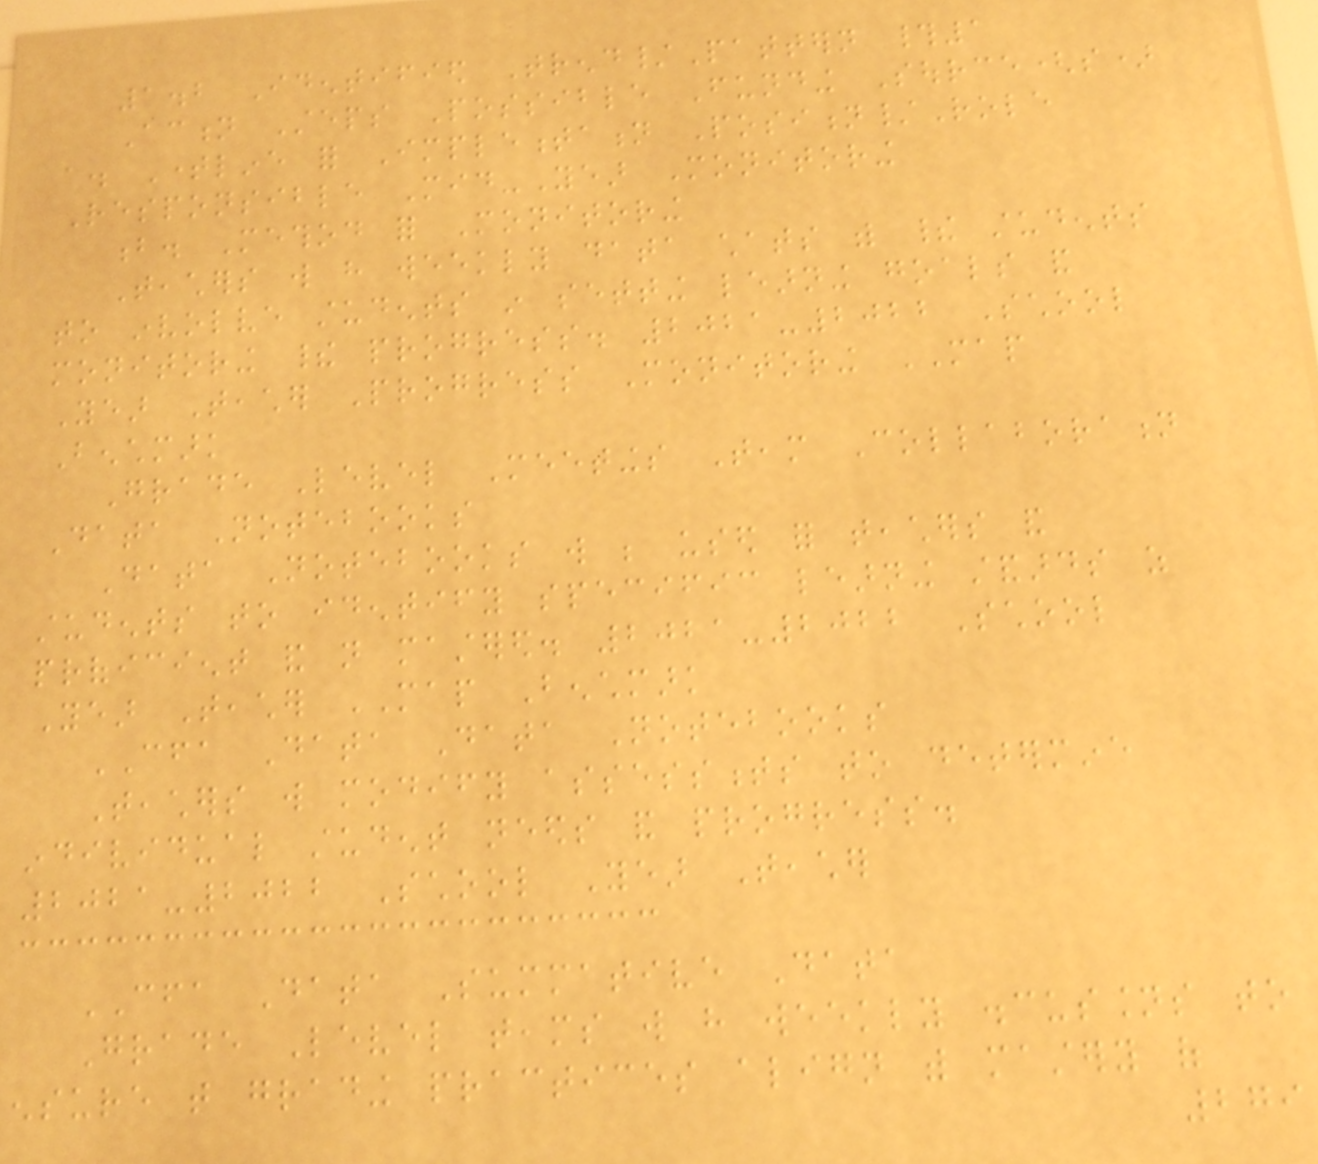1.2 Identified Trend/Pattern #1
Action Steps Possible Funding Source(s)
a. Timeline for Implementation Position/Role
Responsible Mid-Year Monitoring
b. Method for Monitoring
Teachers will have weekly data chats with their students
to involve students in setting learning goals and
monitoring their progress. 2021-2022 School
Year Teacher Progress Monitoring MAP
Benchmark
Grade Level Meetings Team Collaboration
Data Notebooks
Data Notebooks will be used for teachers and
students to identify specific learning standards as
proficient and not mastered. 2021-2022 School
Year Teacher MAP Benchmark
CFA Data Data Notebooks
Teachers will modify assessments to determine
individual student needs and progress.
2021-2022 School Year Teacher
CFA Data Summative Data
Grade Level teams will have weekly discussions to
ensure that grading practices align with mastery of
279
